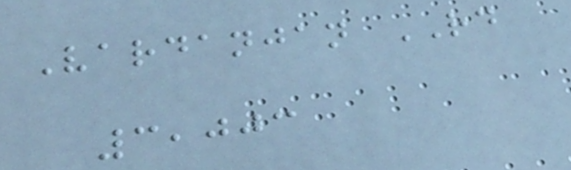Vardanjan RD
3,003
